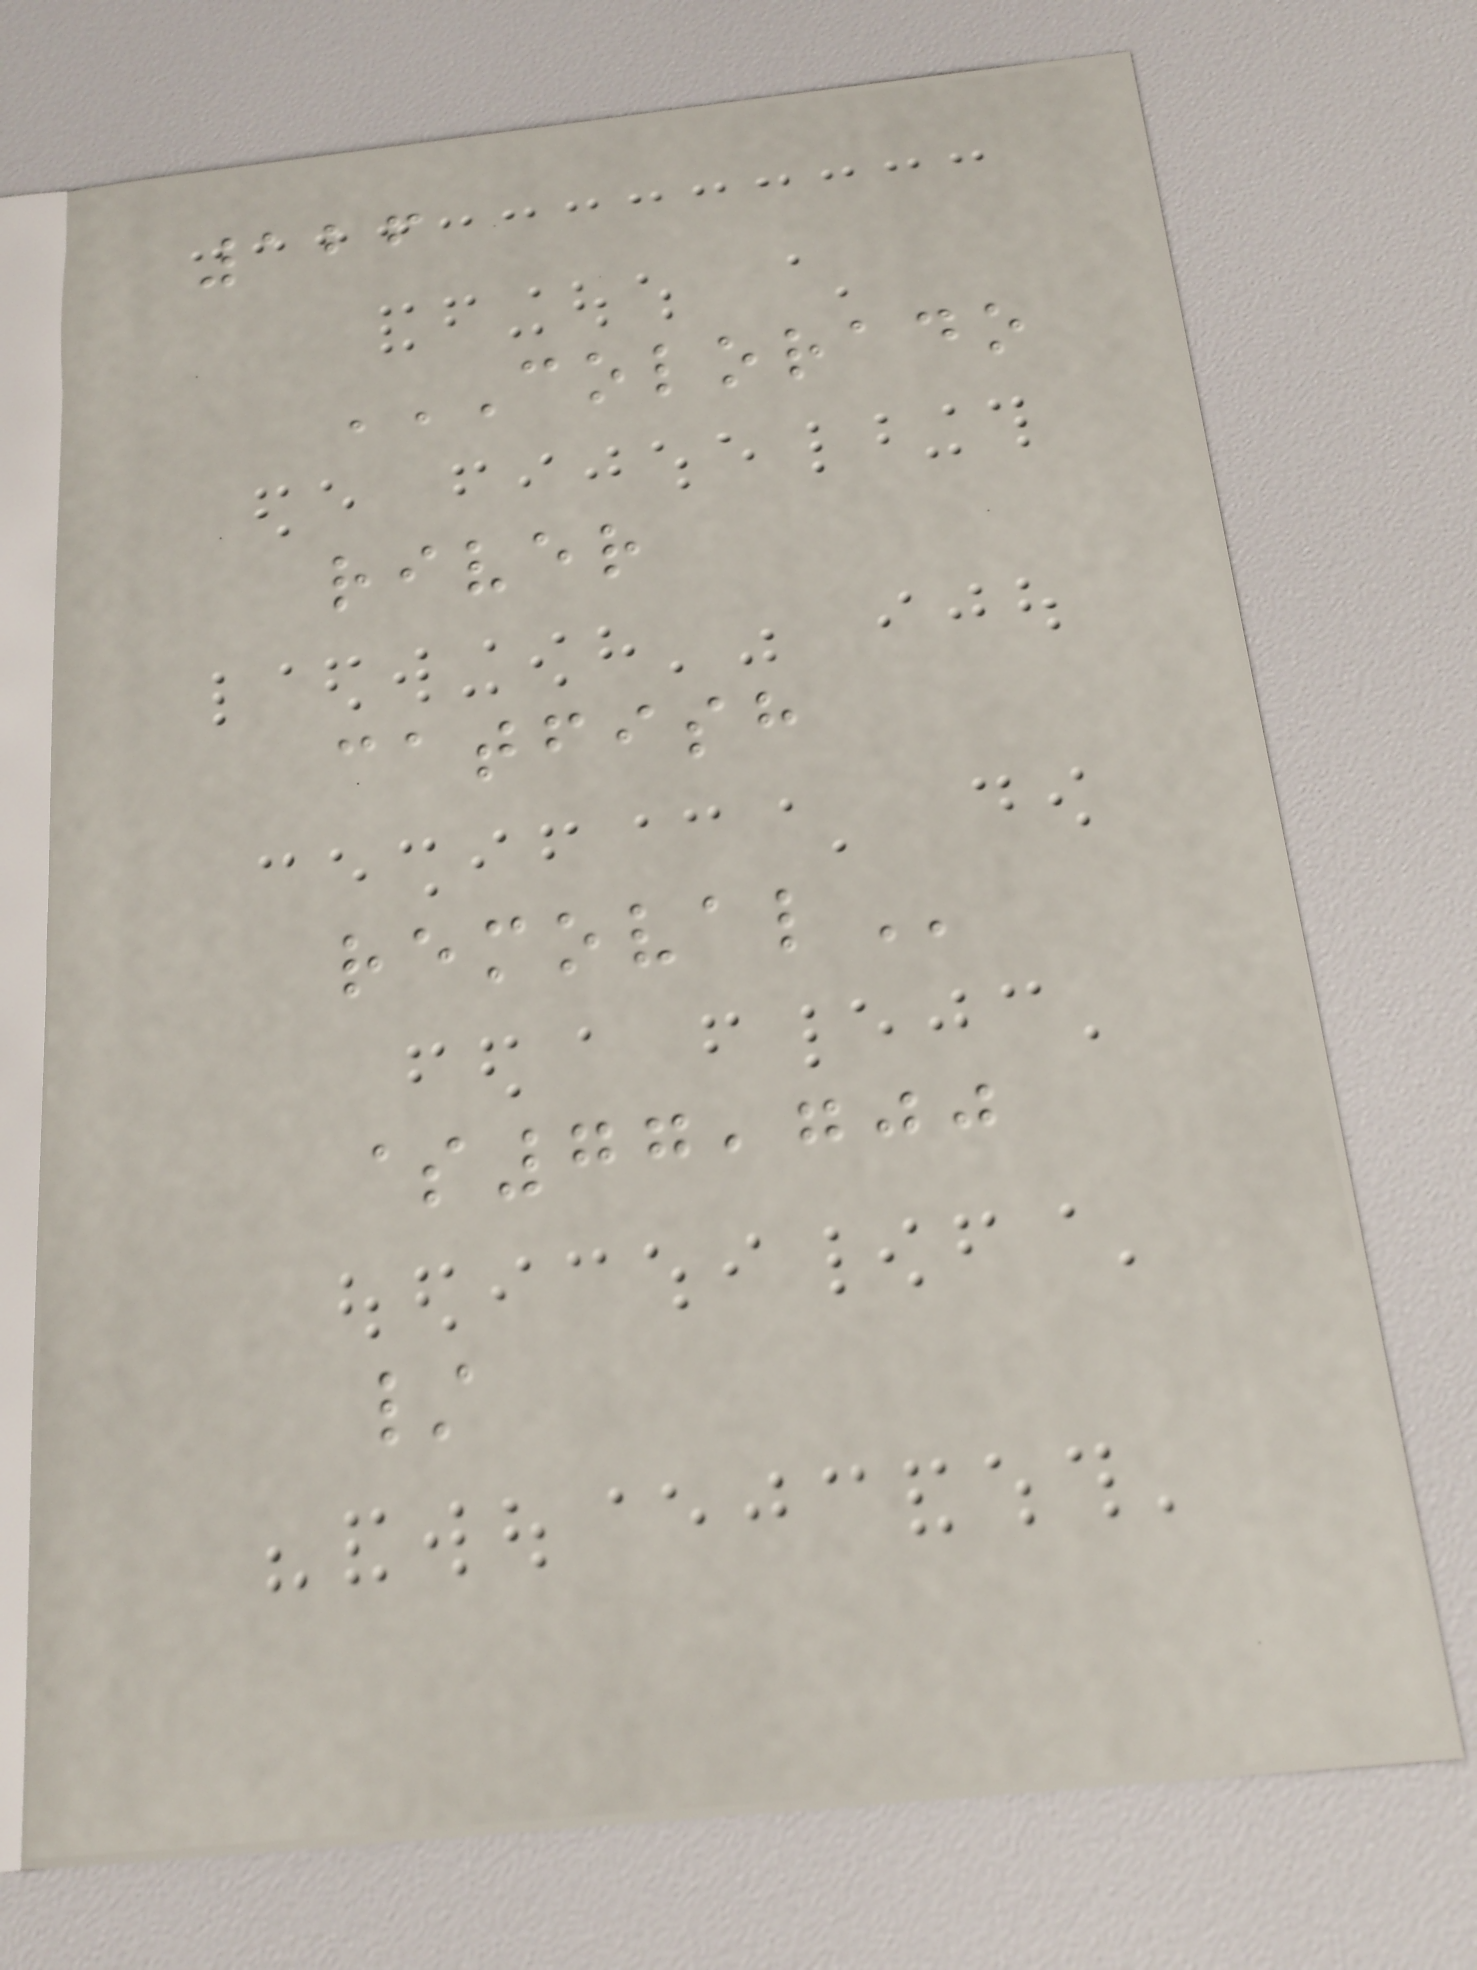126
COLORADO
RIVER
CATFISH
REMOVAL
$77,700
/
